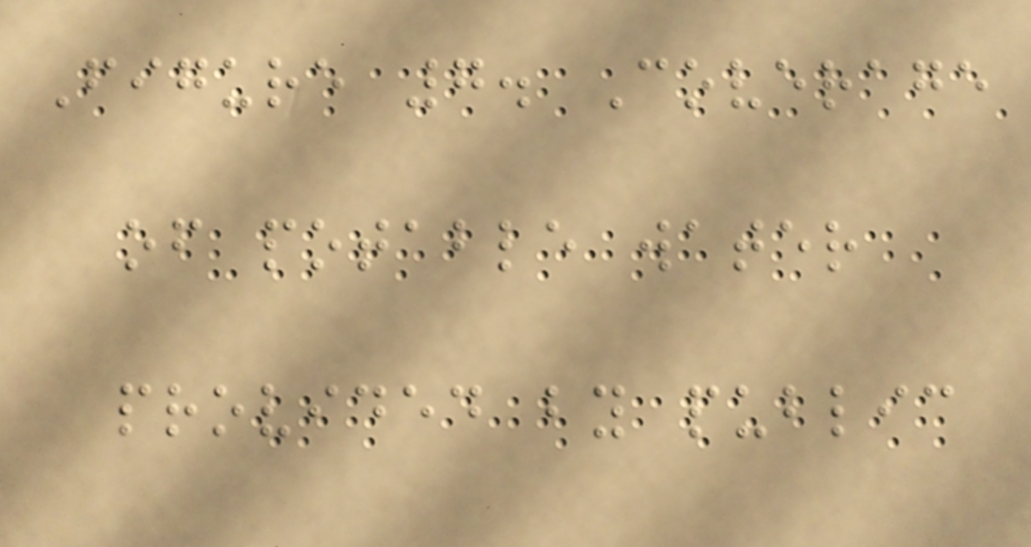Figure 7. Coverage
of potable water
provided by public
